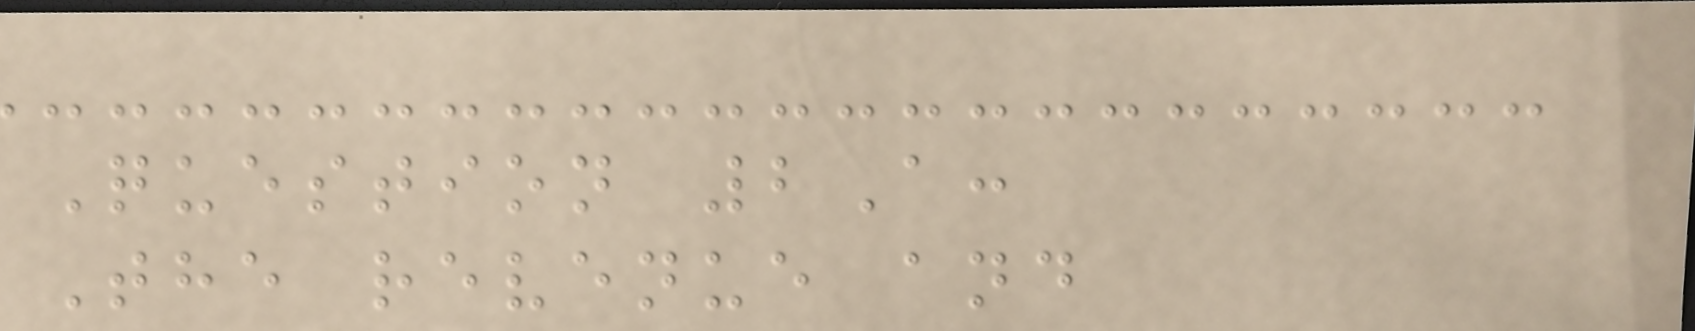Question 2A:
The revenue and
